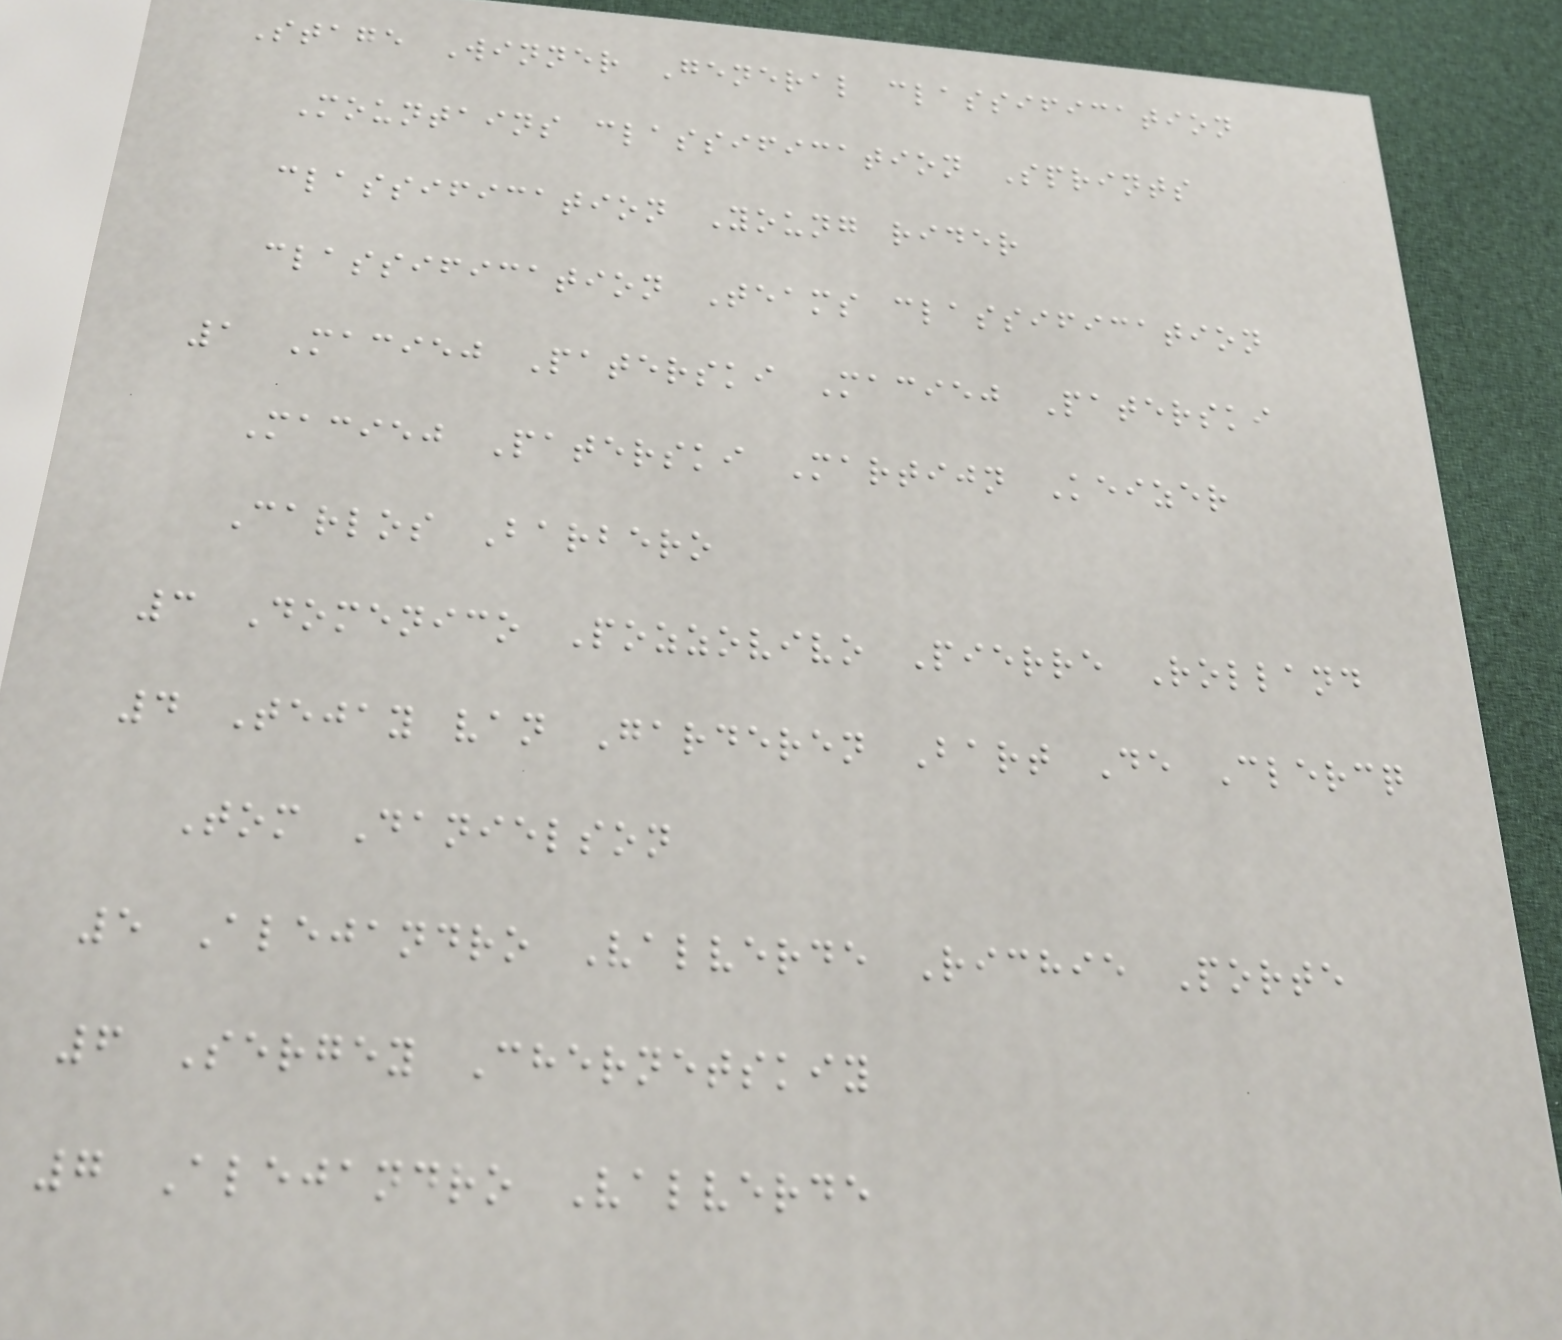Stage Winner General classification
Mountains classification Sprints
classification Young rider
classification Teams classification
1 Maciej Paterski Maciej Paterski
Maciej Paterski Martijn Keizer
Carlos Barbero
3 Domenico Pozzovivo Pierre Rolland
4 Tejay van Garderen Bart De Clercq
Tom Danielson
5 Alejandro Valverde Richie Porte
6 Sergey Chernetskiy
7 Alejandro Valverde
